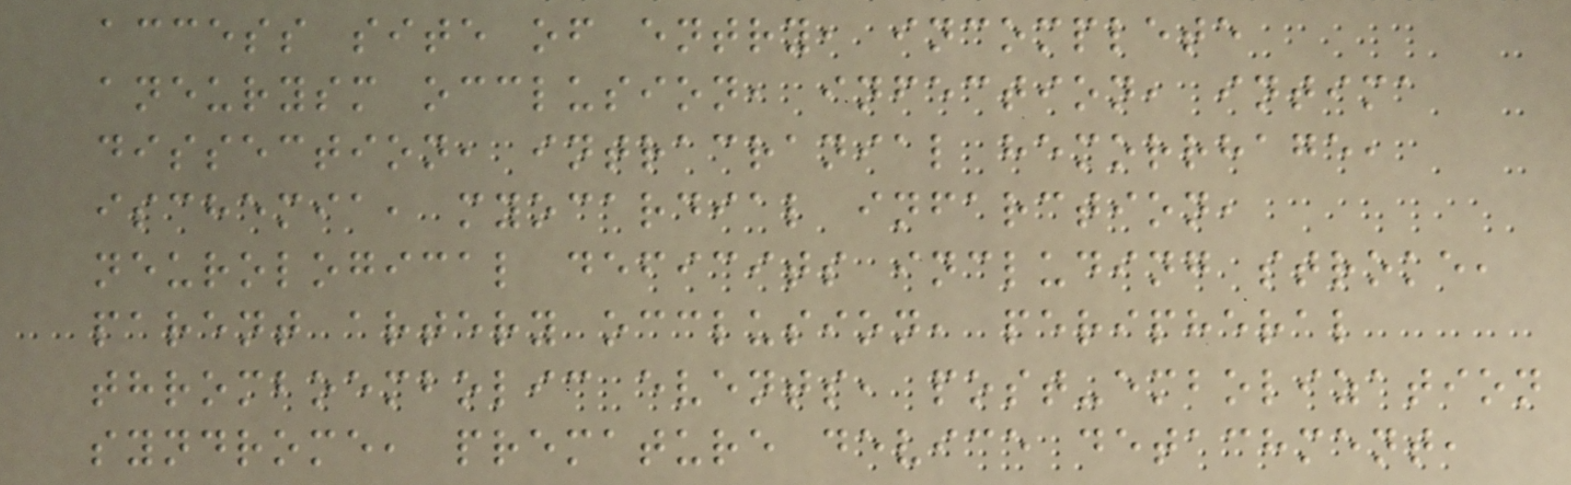access site of entry, incomplete
aneurysm occlusion, infection, intima
dissection, intracranial hemorrhage,
ischemia, myocardial infarction,
neurological deficits including stroke,
parent artery occlusion, peripheral
thromboembolic events, post-embolization
syndrome, premature device detachment,
